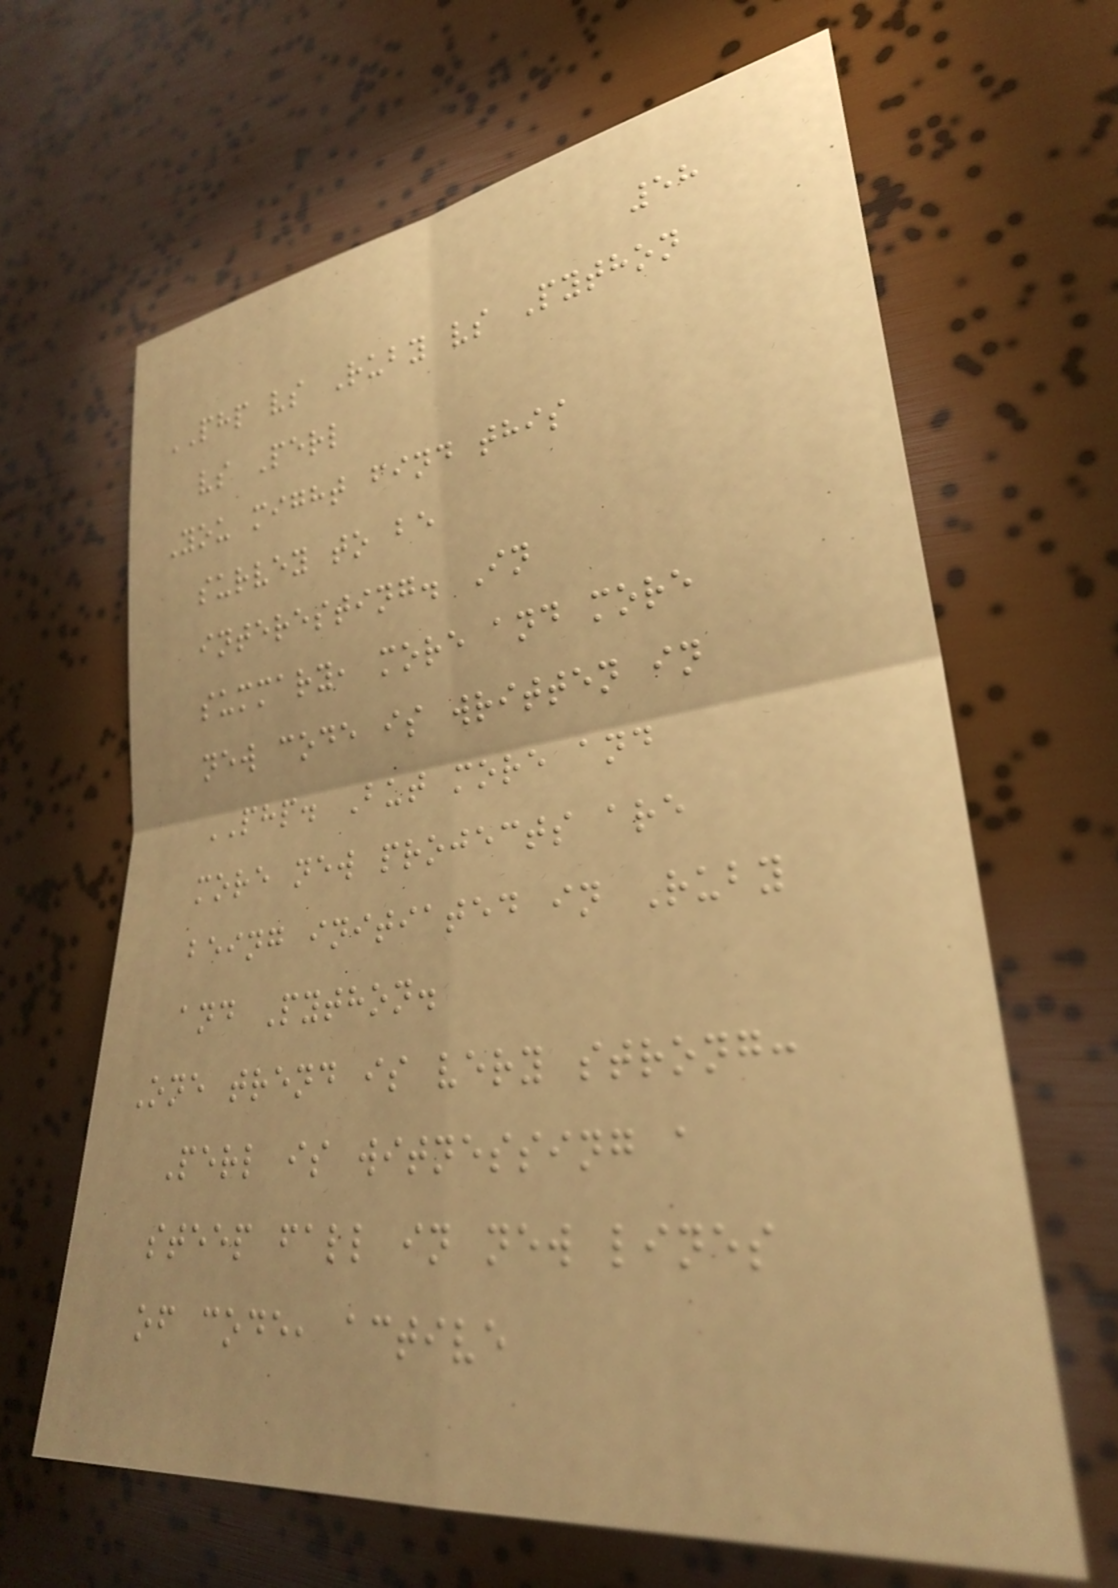58
PHP vs Ruby vs Python
vs Perl
You might find this
survey to be
interesting. In
summary, more and more
new code is written in
PHP. But more and
more new projects are
being initiated in Ruby
and Python.
One trend is very strong:
Perl is witnessing a
steep fall in new lines
of code, active
